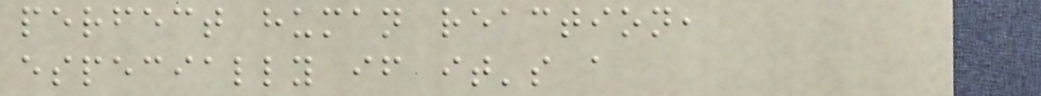perfect human reaction,
especially if it's a
